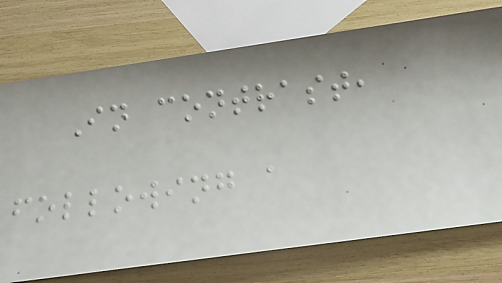In contrast,
following a
